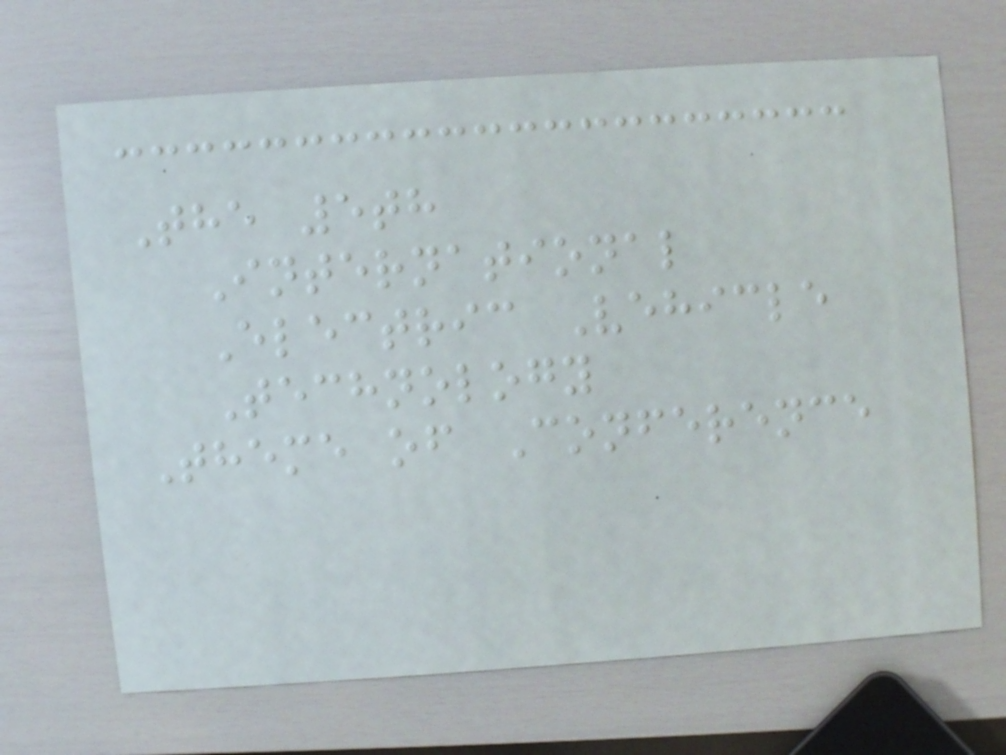The 5th
International
Electric Vehicle
Technology
Theme of Conference
